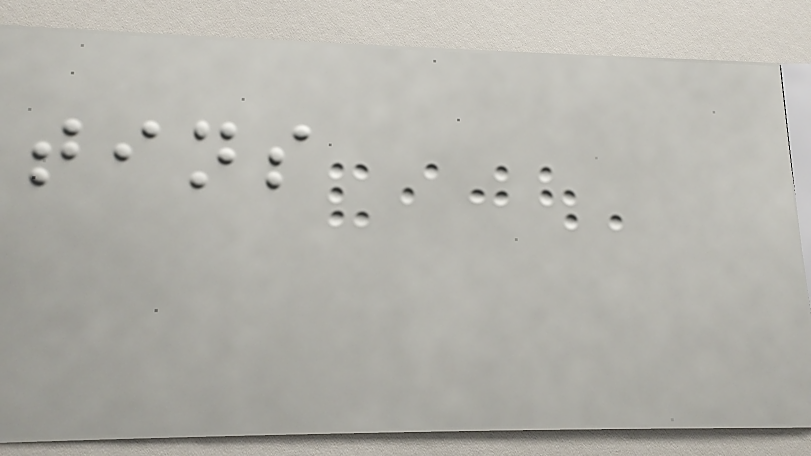tins
